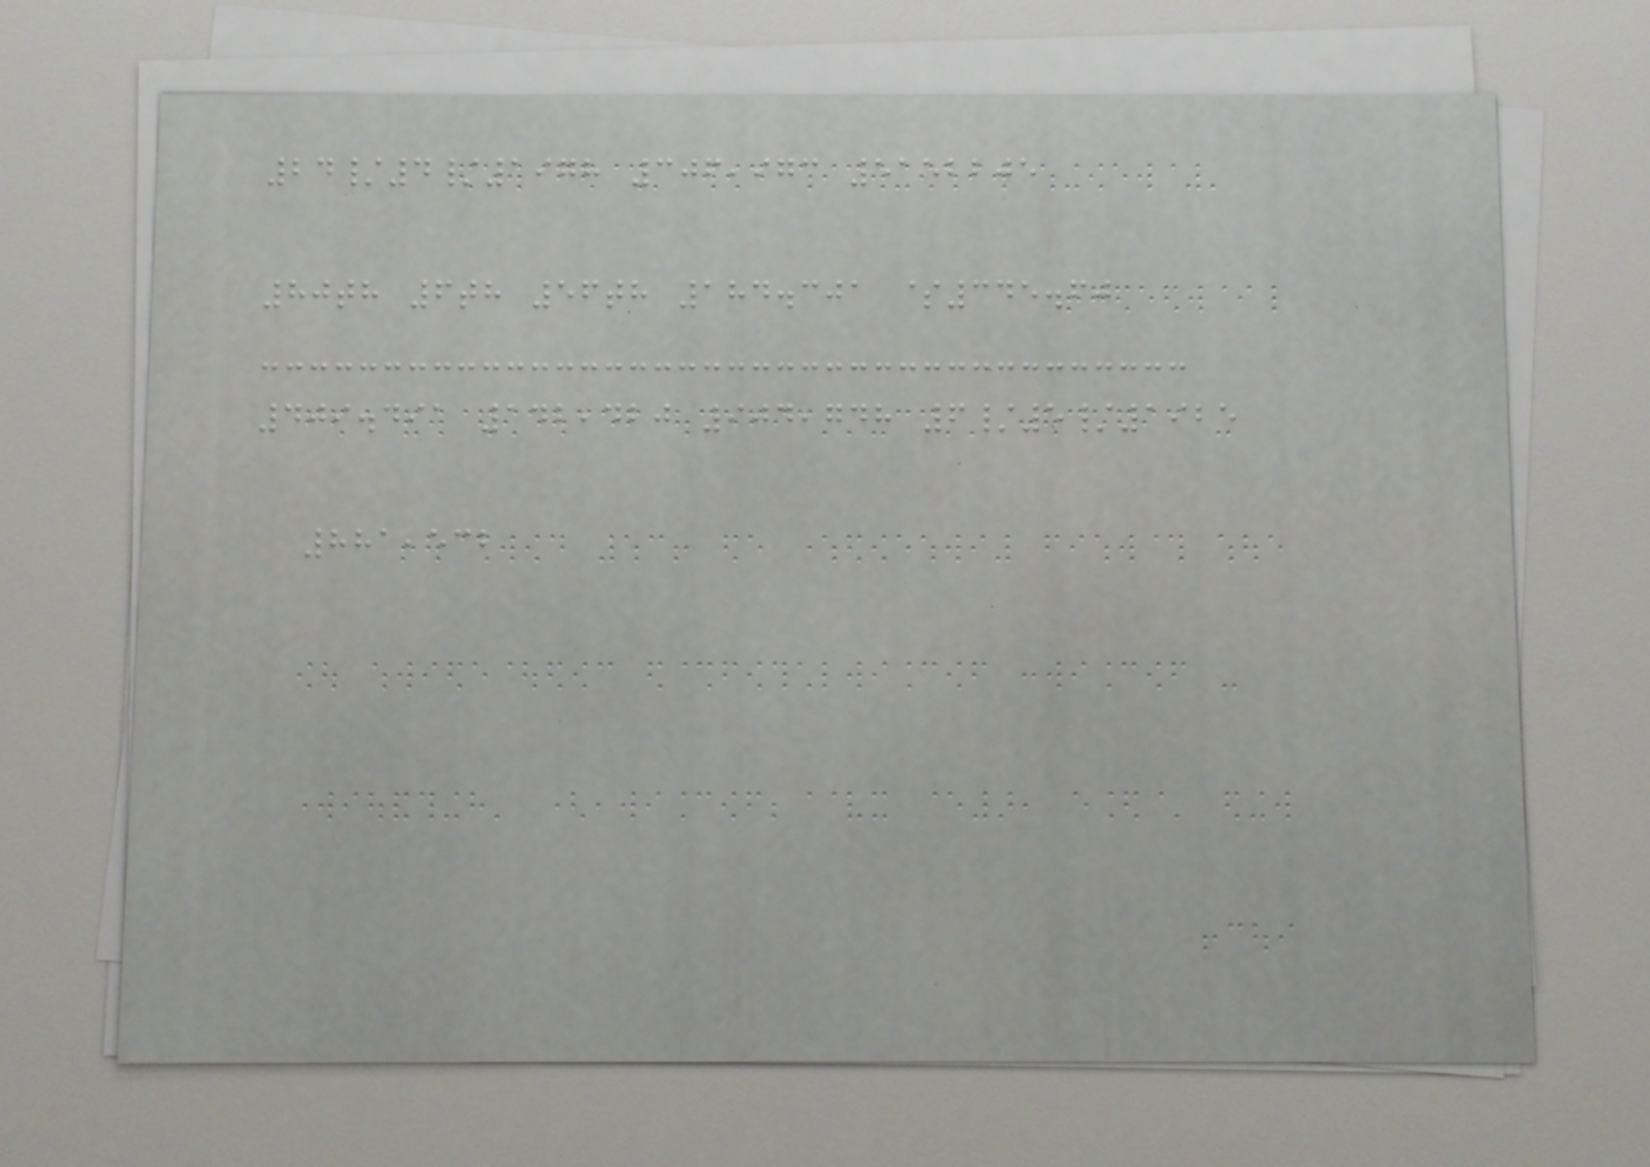24/4/1978 306,973 5152205
80th 6th 56th 184.301 $345.60
409.491 142,420 904,748 6/5/1925
881,532
